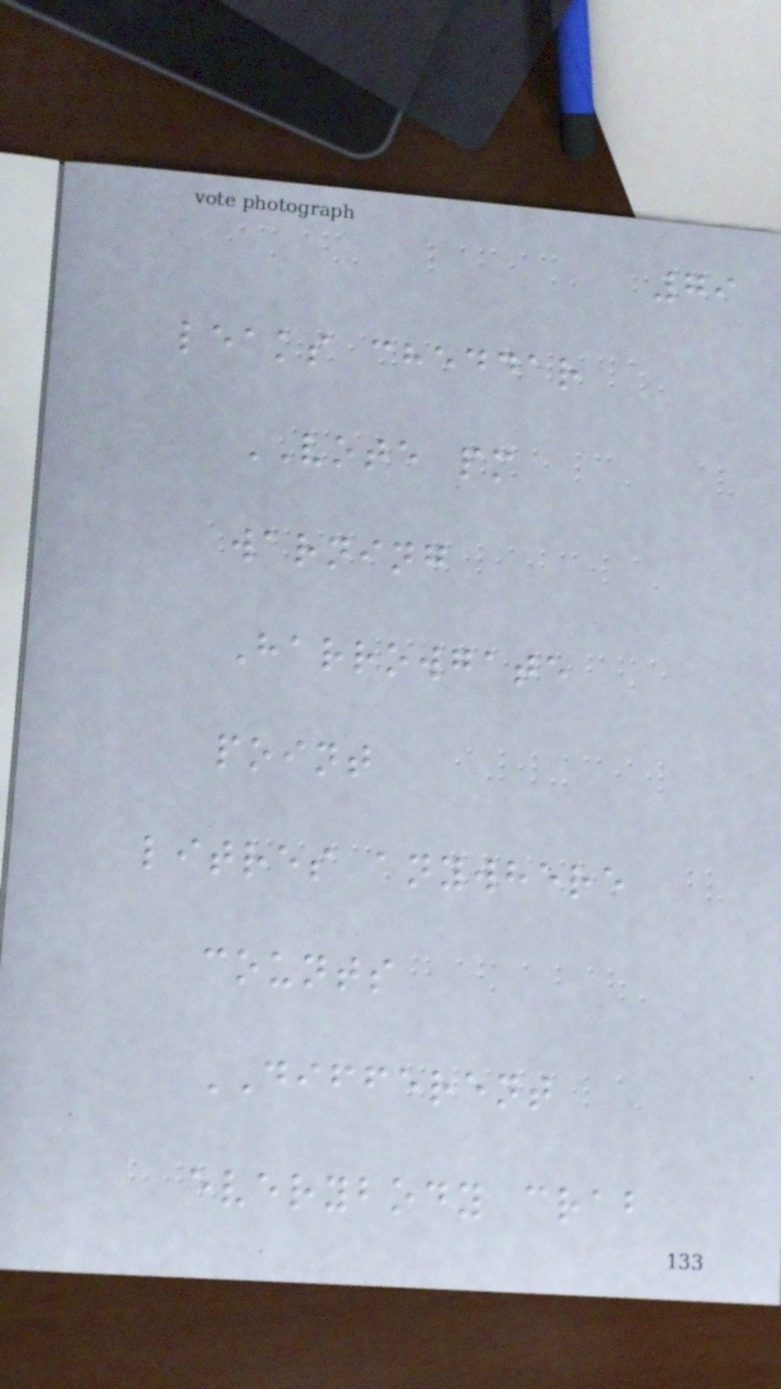79
leaks cheddar
VOTE pm
warning
Harrowgate
point
litres anywhere
counts
DIFFERENT
everybody crab
